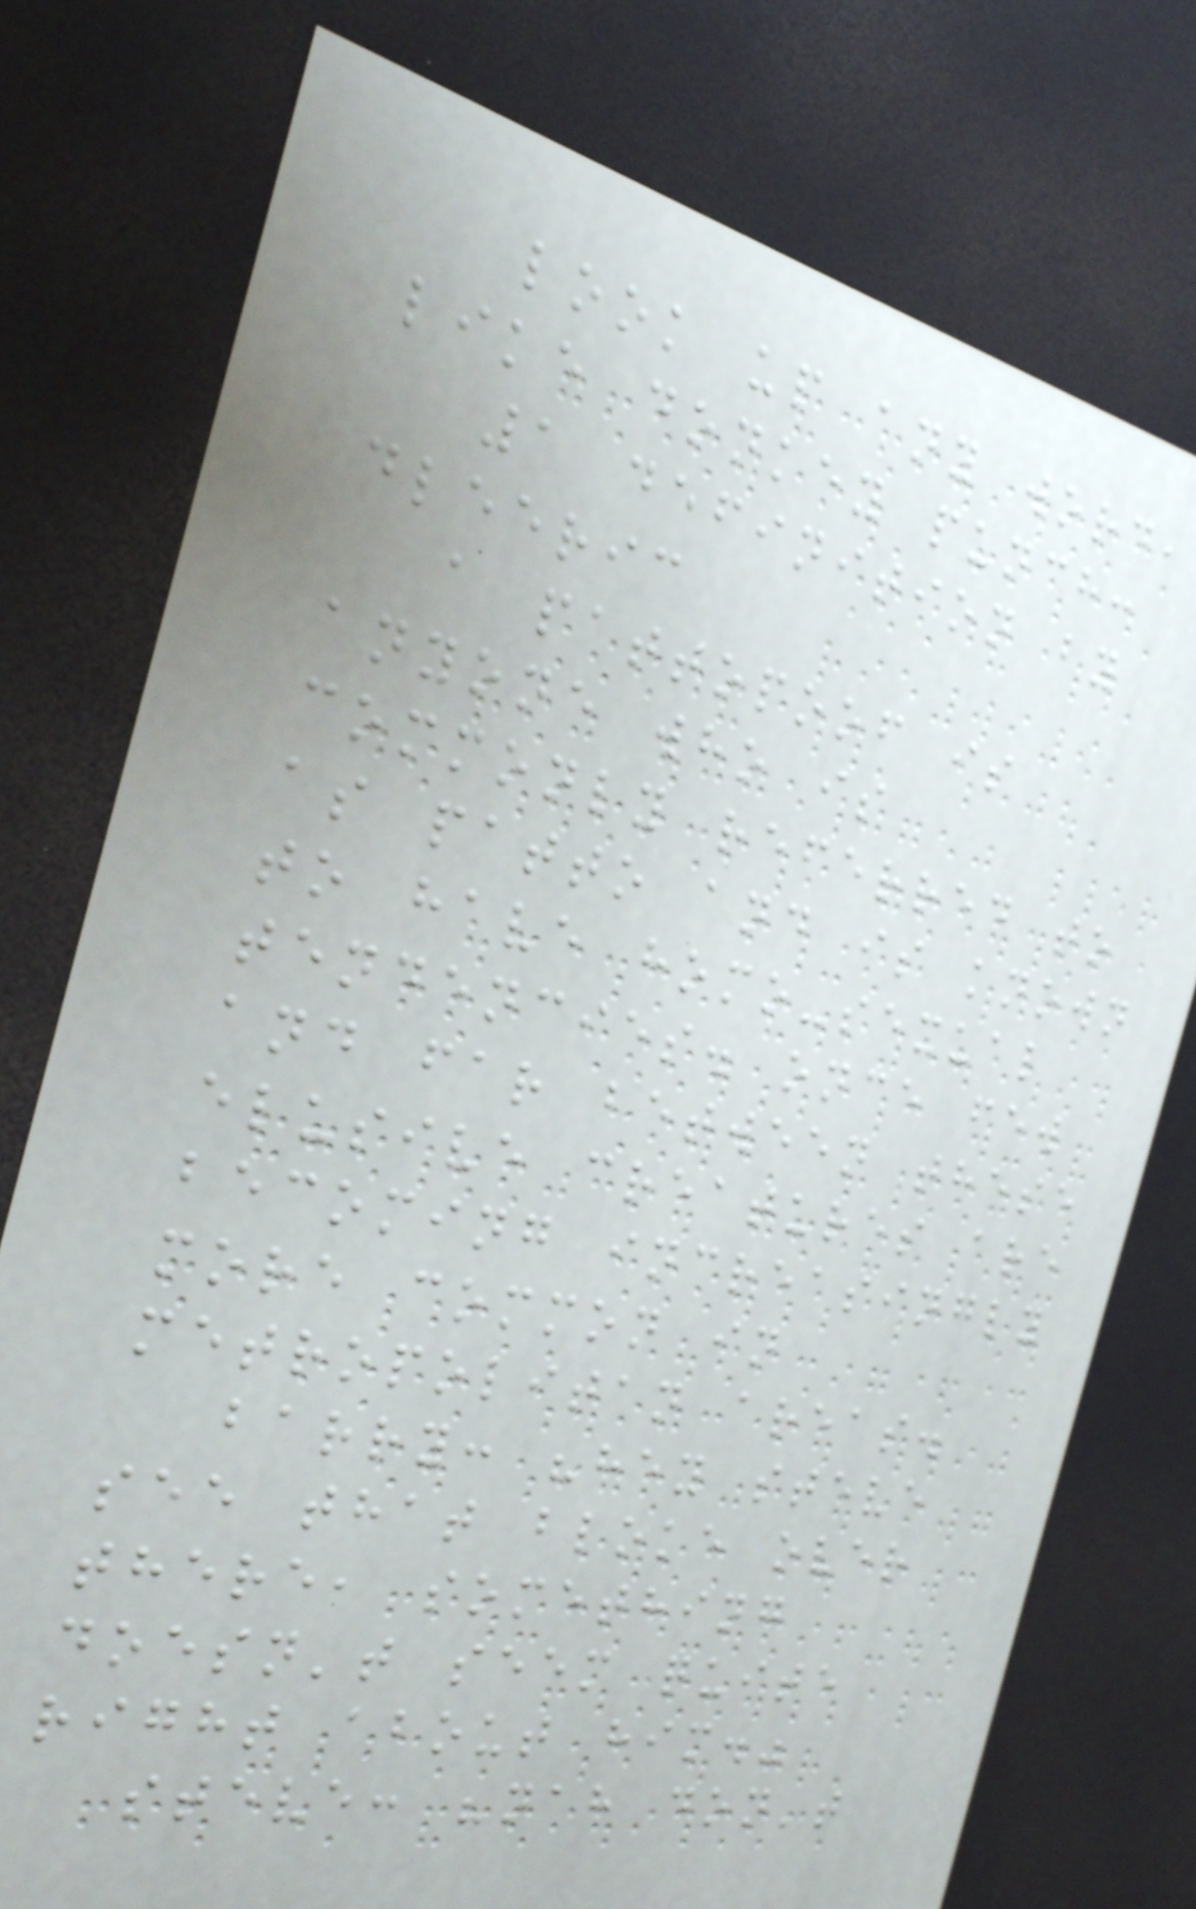look up any word,
like donkey punch:
1 definition by
dleeric
a pattopoof is
anyone who is
commonly referred to
as patto and is known
to have homo-sexual
tendencies. once few
and far between these
elusive creatures are
becoming increasingly
more common in
metropolitan areas.
barry: "hey steve
see that bloke over
there, something
doesn't seem quite
right about him."
steve: "nah don't
